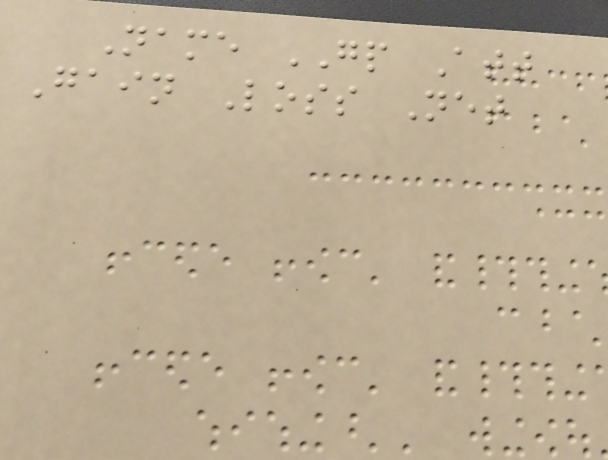Name GP Att
Gain Loss Net
